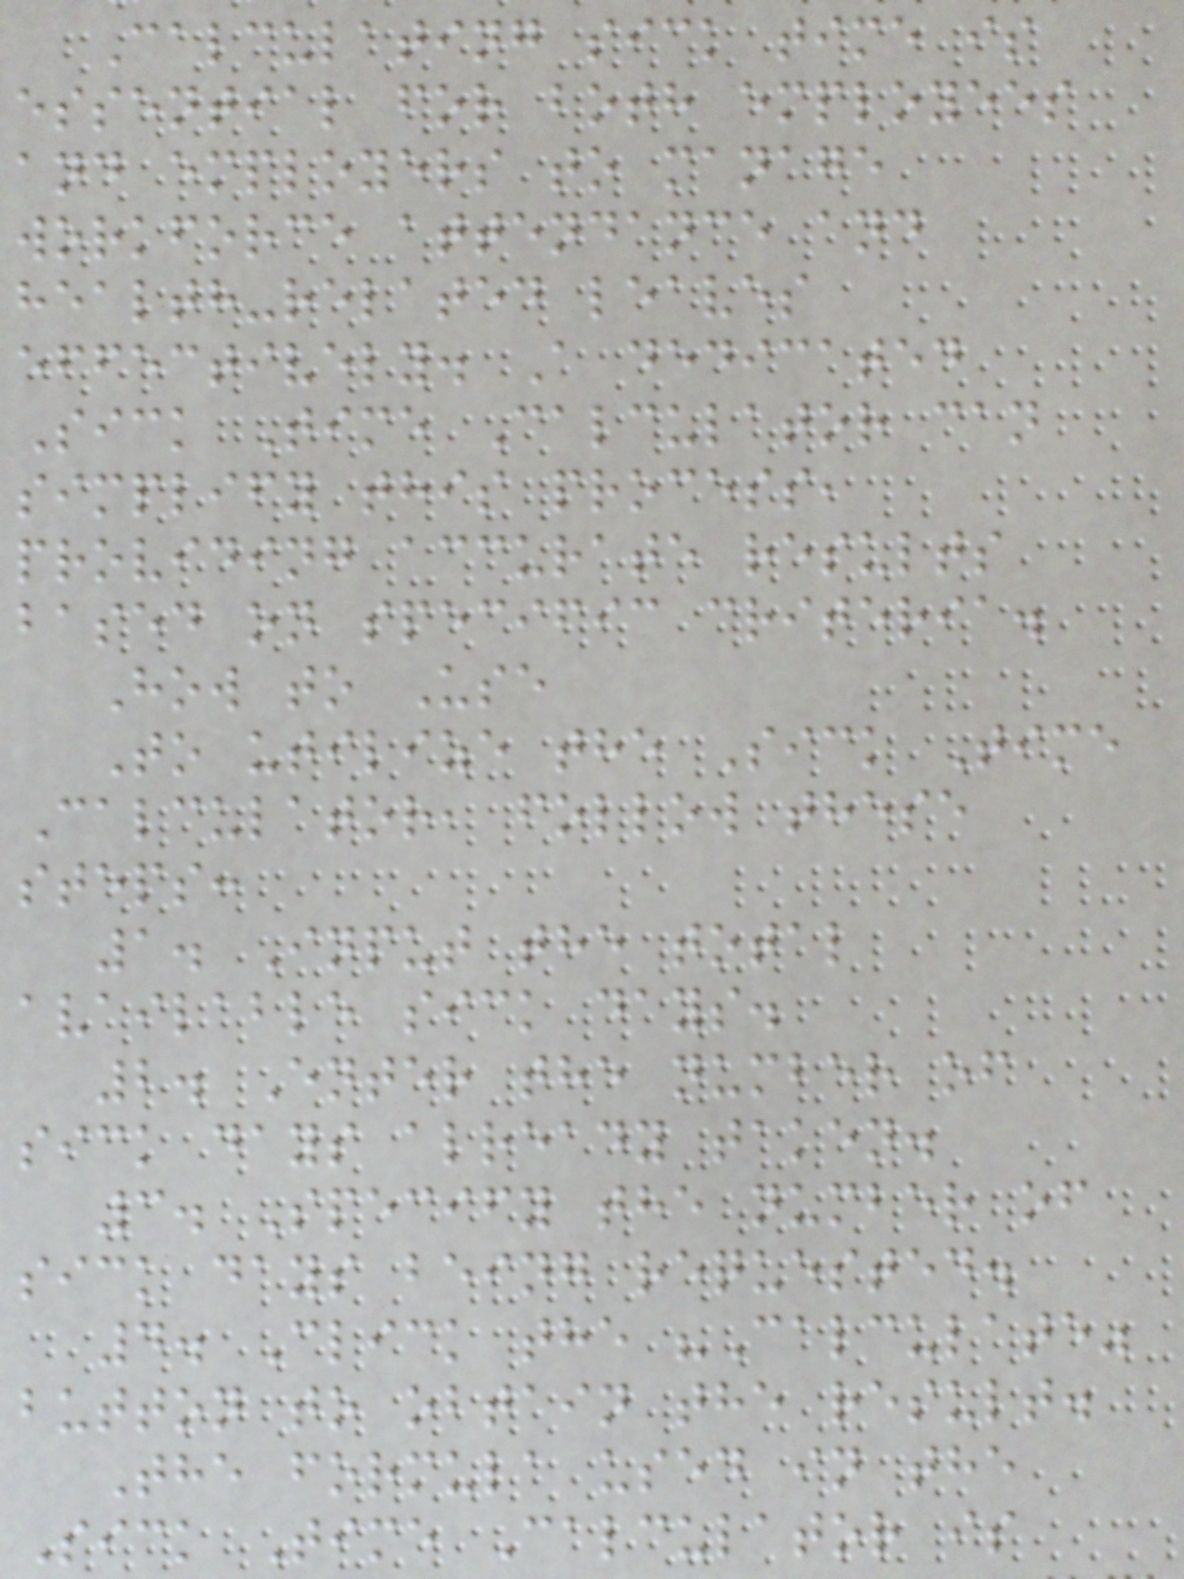Calculating sick time is
essential for both employees
and employers to manage
workforce attendance and
health-related leaves
effectively. A dedicated
Sick Time Calculator can
simplify this process,
providing accurate results
based on specific criteria.
How to Use
To utilize the Sick Time
Calculator, follow these
steps:
1. Input the total
available sick days.
2. Enter the number of
sick days already taken.
3. Specify the number of
sick days being requested.
4. Click the "Calculate"
button to obtain the result.
The formula used in the
Sick Time Calculator is
